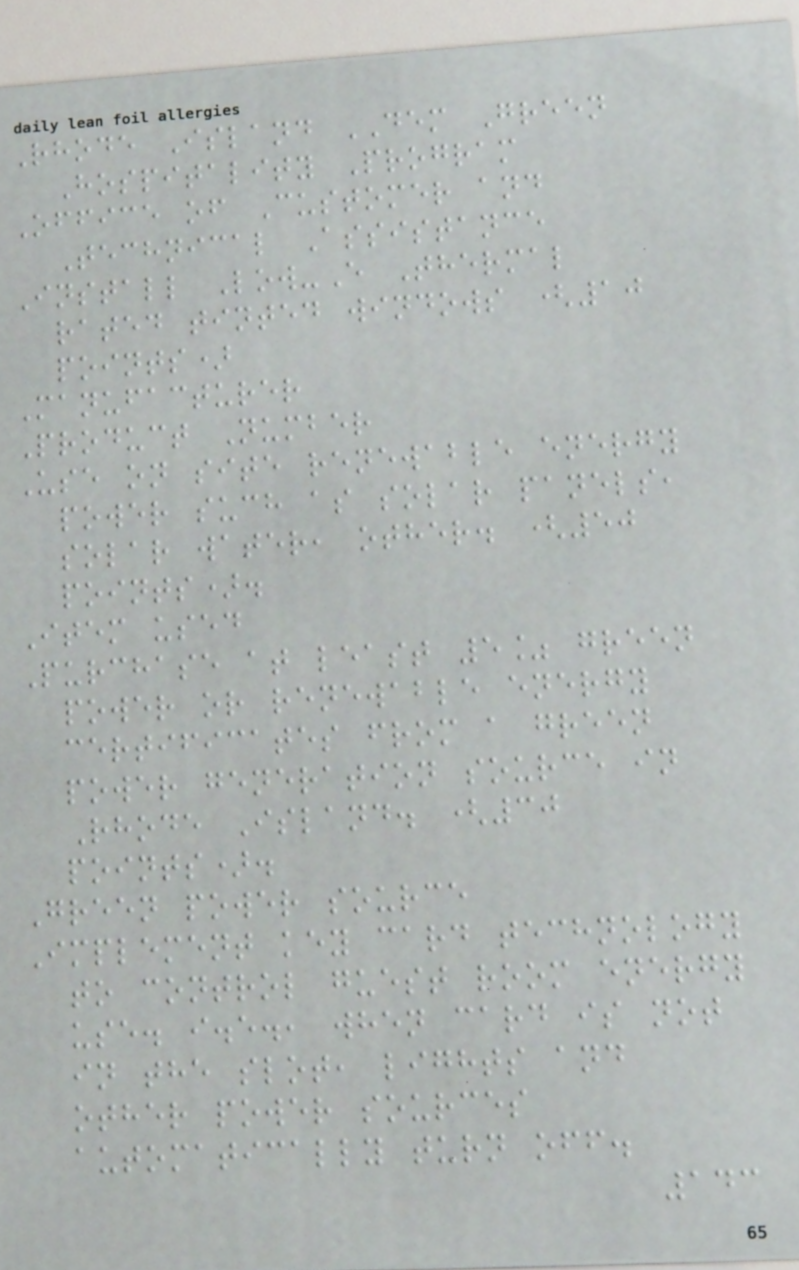Rhode Island DEM Green
Hospitality Program
Office of Customer and
Technical Assistance
Install Low-E Thermal
rated tinted windows (10
points)
Manufacturer
Product Number
Use on site renewable energy
power such as solar panels,
solar water, other. (50
points).
Item used
Purchase at least 5% green
power or renewable energy
certificates from a green
power generation source in
Rhode Island. (30
points).
Green power source
Implement key card technology
to control guest room energy
use. i.e., when card is not
in the slot, lights and
other power sources
automatically turn off.
143
